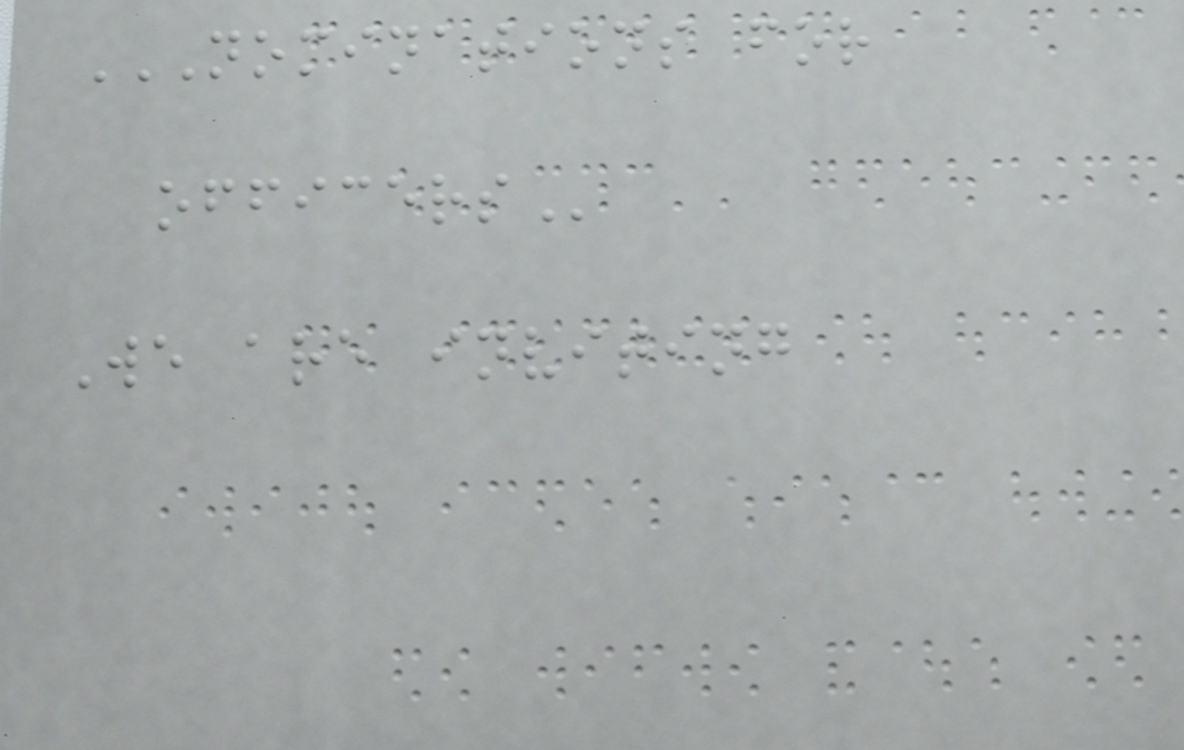NOMINATIONS FOR
OFFICERS
We are inviting
